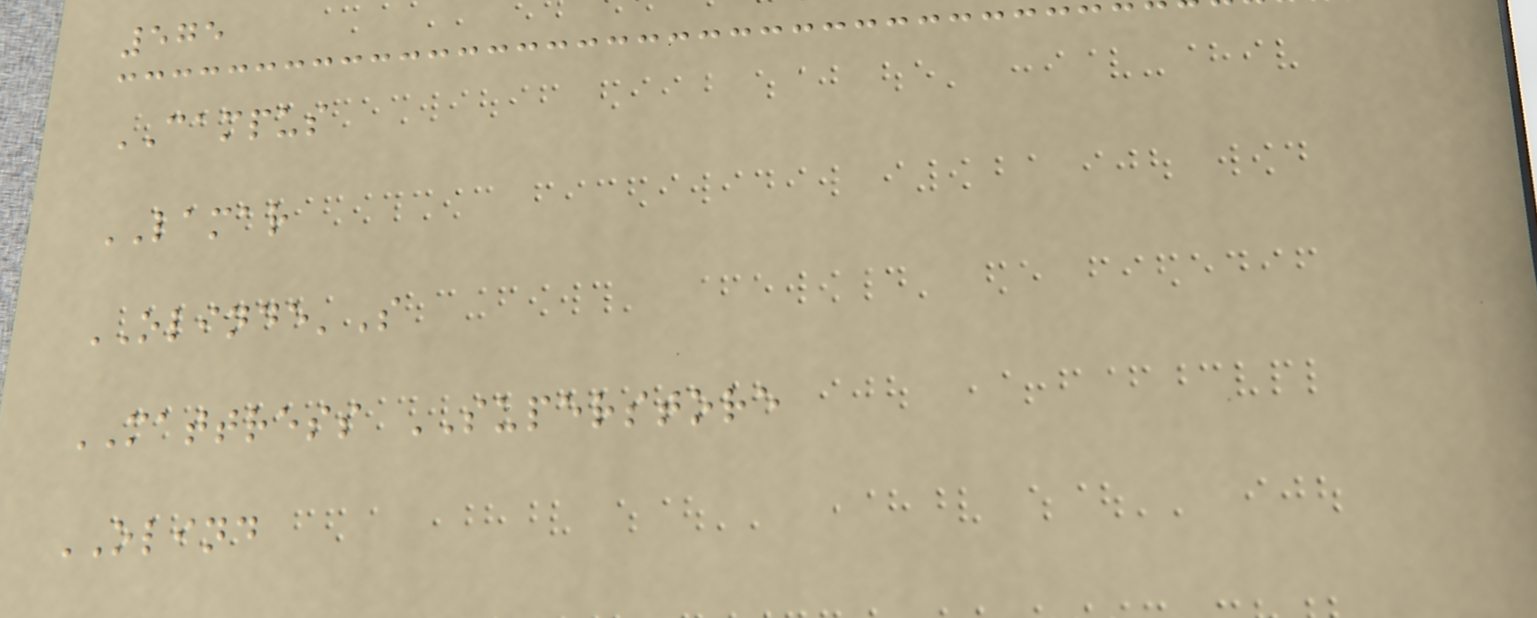575
CAMPUS
LAMAR
OLINDE'S
MATTRESS SUPERSTORE
OLIND
